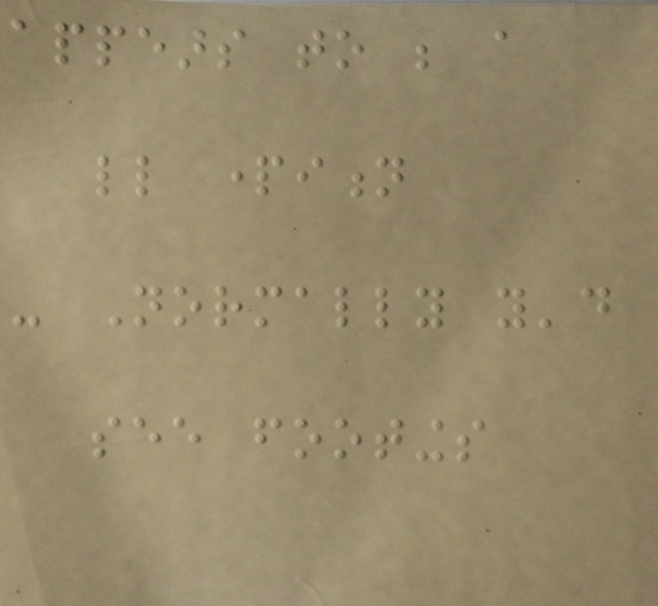appears to be a
little partition
- Normally you'd
see footings
